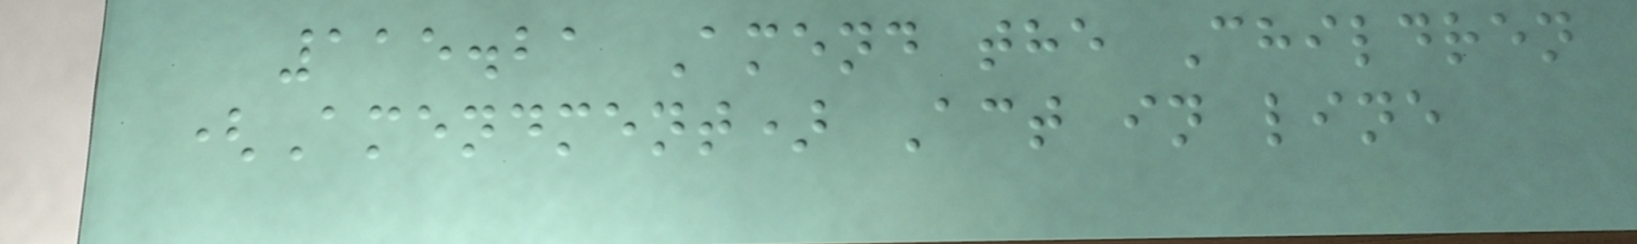115.21 Amend the Children
(Amendment) Act in line
